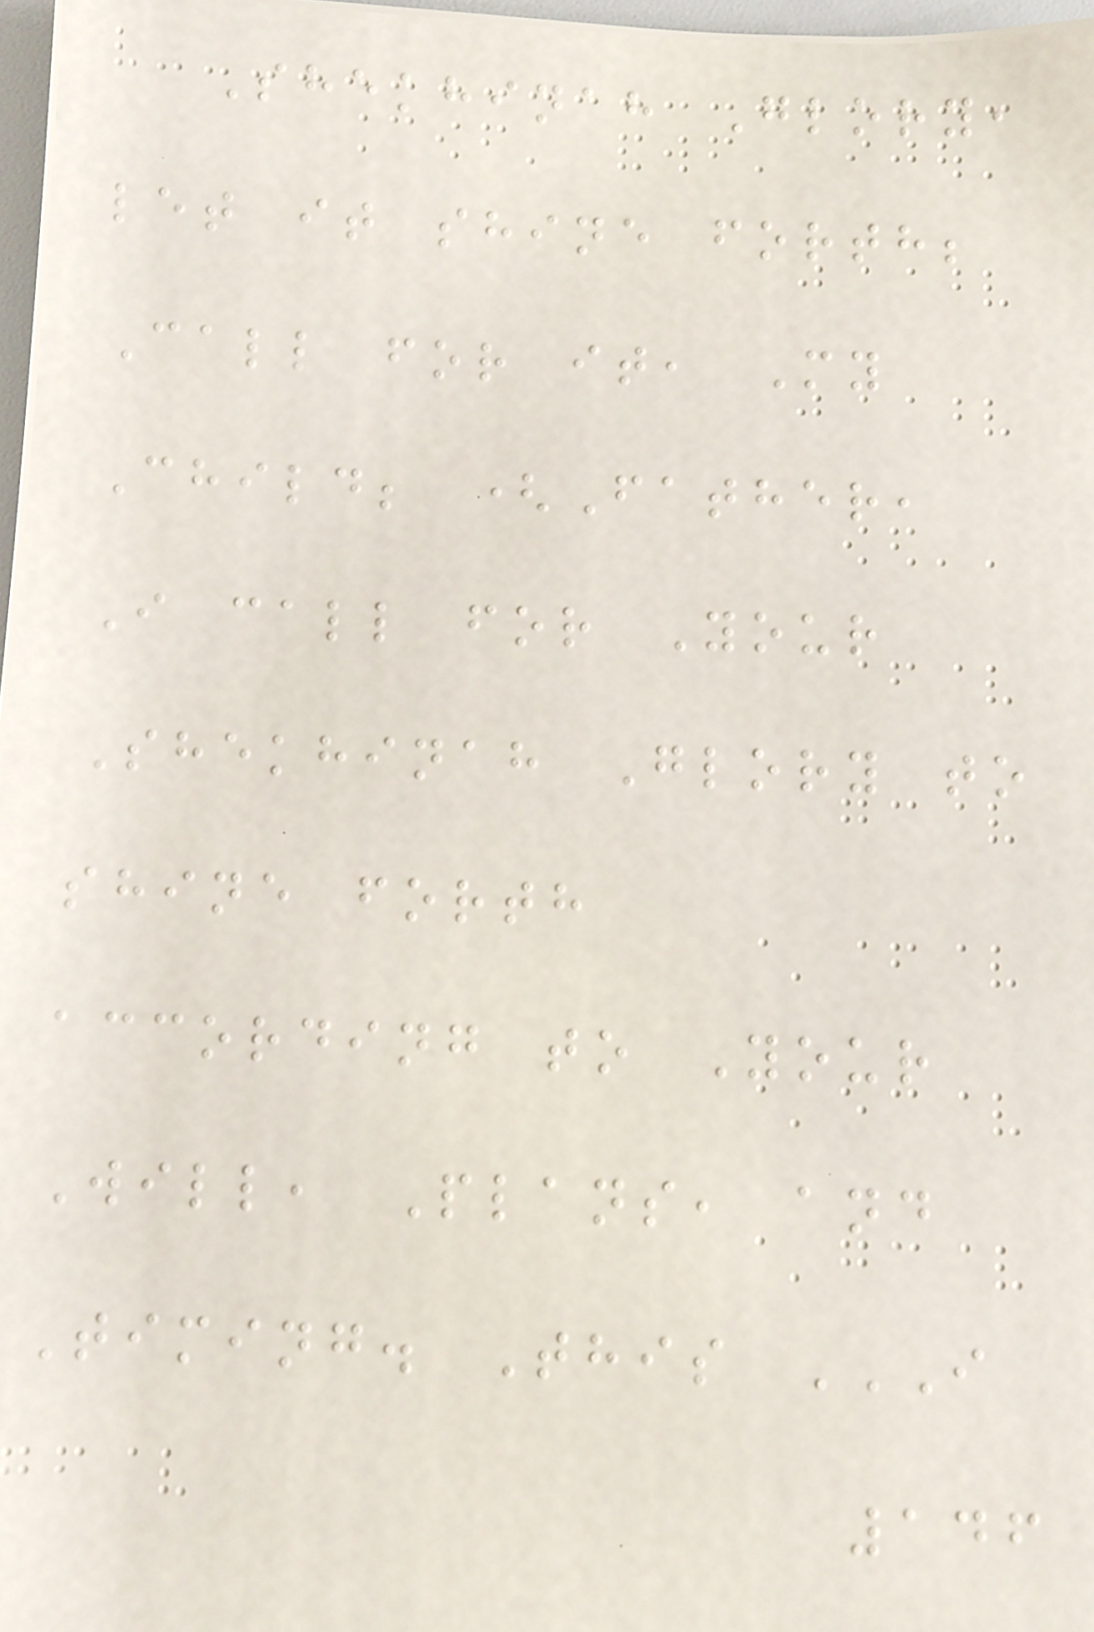Shekhinah Glory,
let it shine forth;
Call for it, My
Child; (Father,
I call for Your
Shekhinah Glory to
shine forth
according to Your
Will, Plans, and
Timing. This I
146
